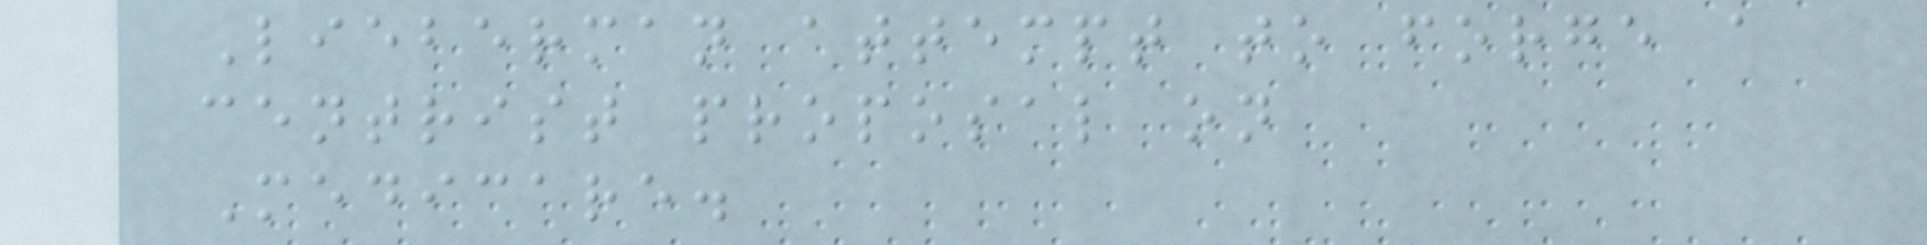Lieberman attempt to forge a
centrist proposal on
Medicare.
